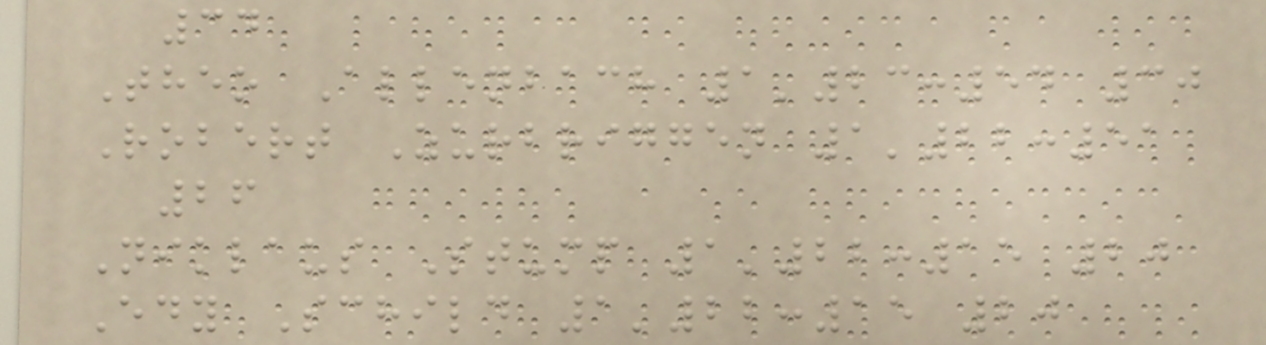34
Theo Allenbach 1'23:54 30
Robert Zurbriggen 1'22:51
26
Niklaus Stump 1'22:15 20
Edy Schild 1'22:15 20
